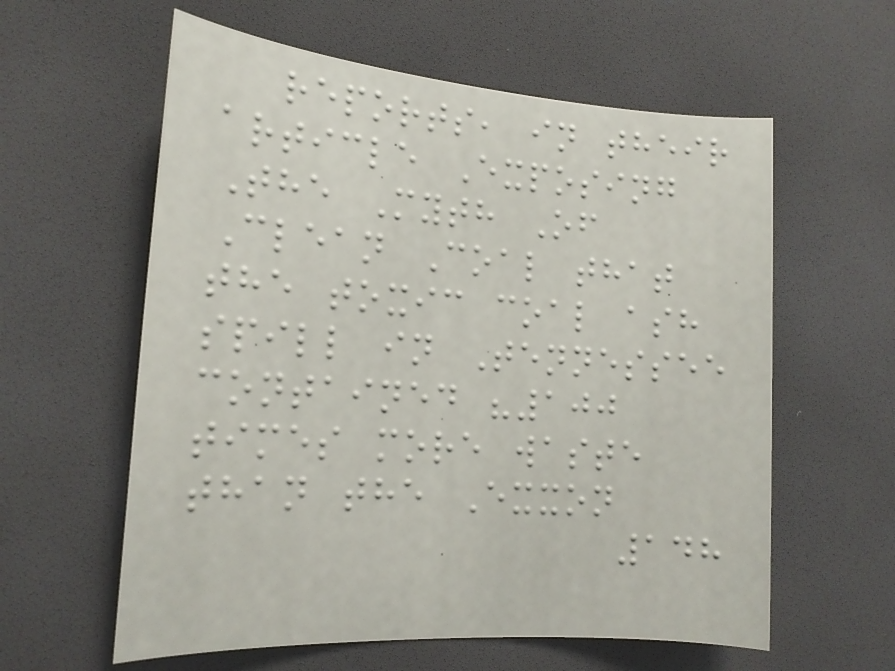reports, in their
article Exposing
The Myth Of
Clean Coal that
the toxic coal ash
spill in Tennessee
contained "100
times more waste
than the Exxon
148
